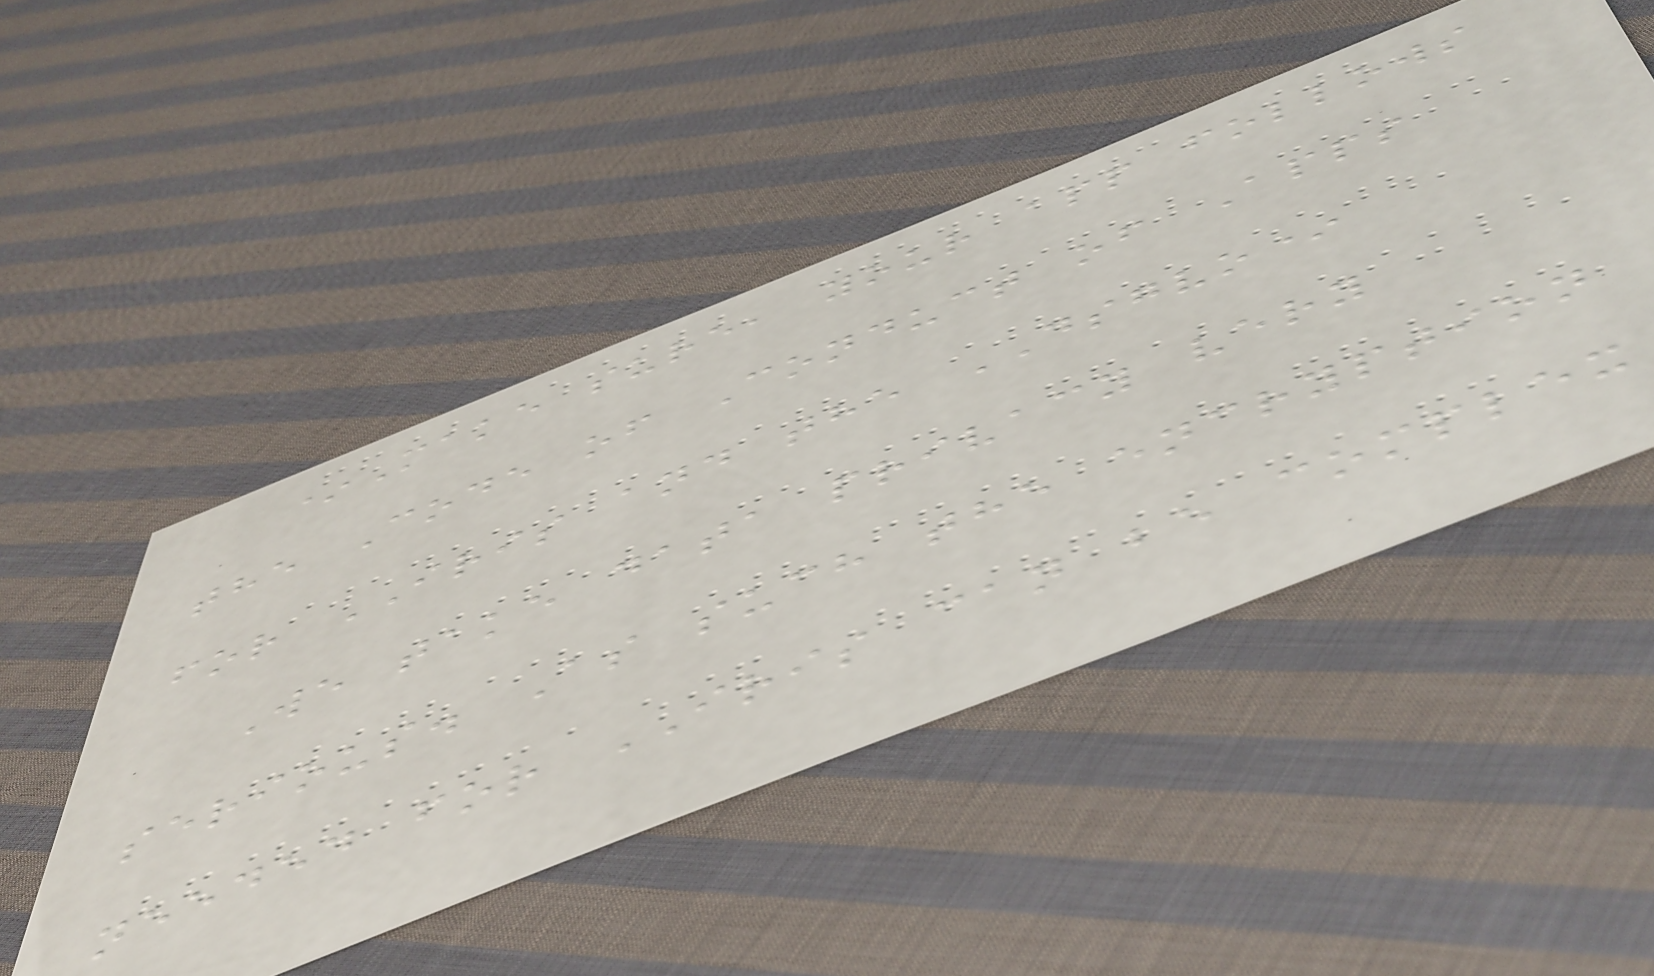*Make sure, your app follows
the Code of Conduct of Apps
for IRIS and the DSGVO*
We take data privacy very
serious. As such the encryption
needed for IRIS can be complex
